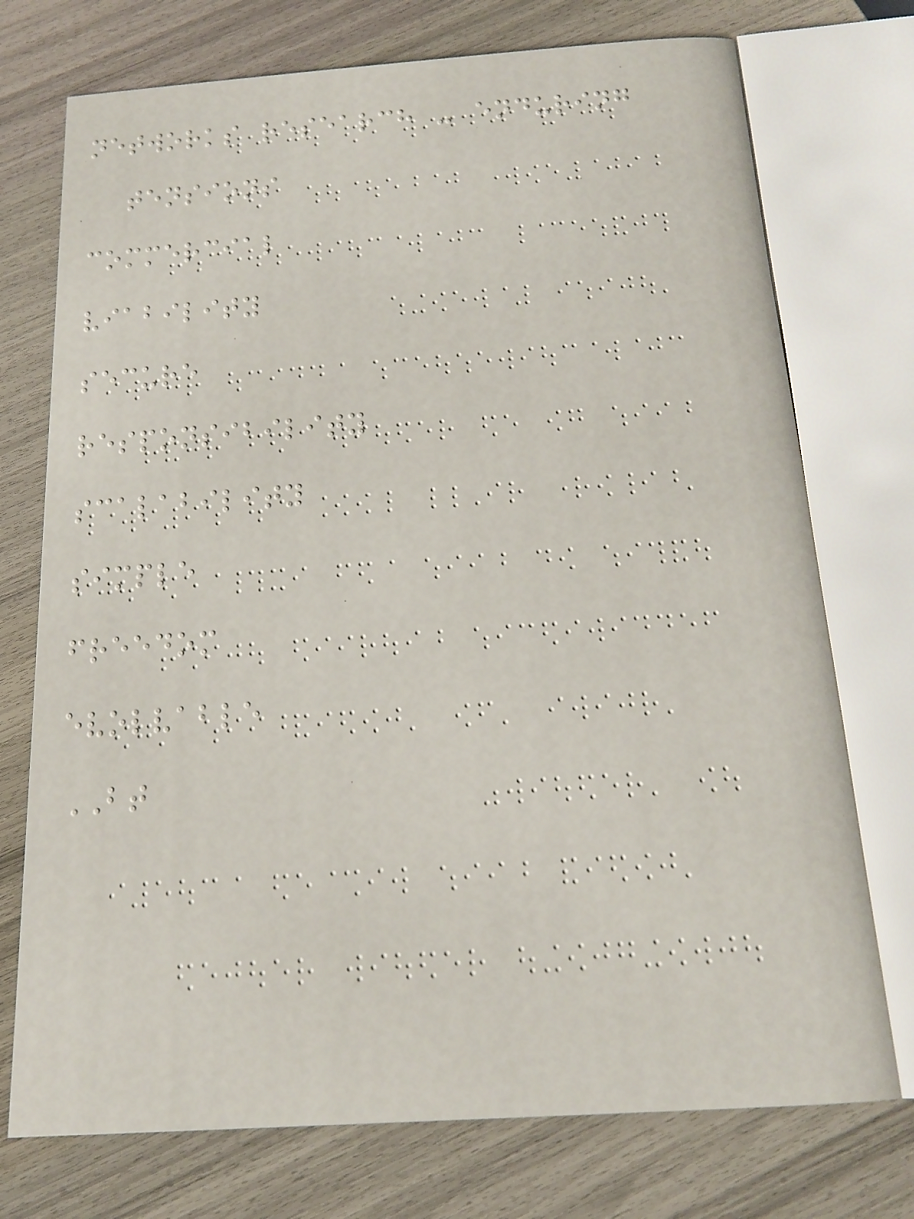networks research - enduring
tensions
commercial
viability
secure
responsibility
scalability
simple
freedom
evolvable
BT
